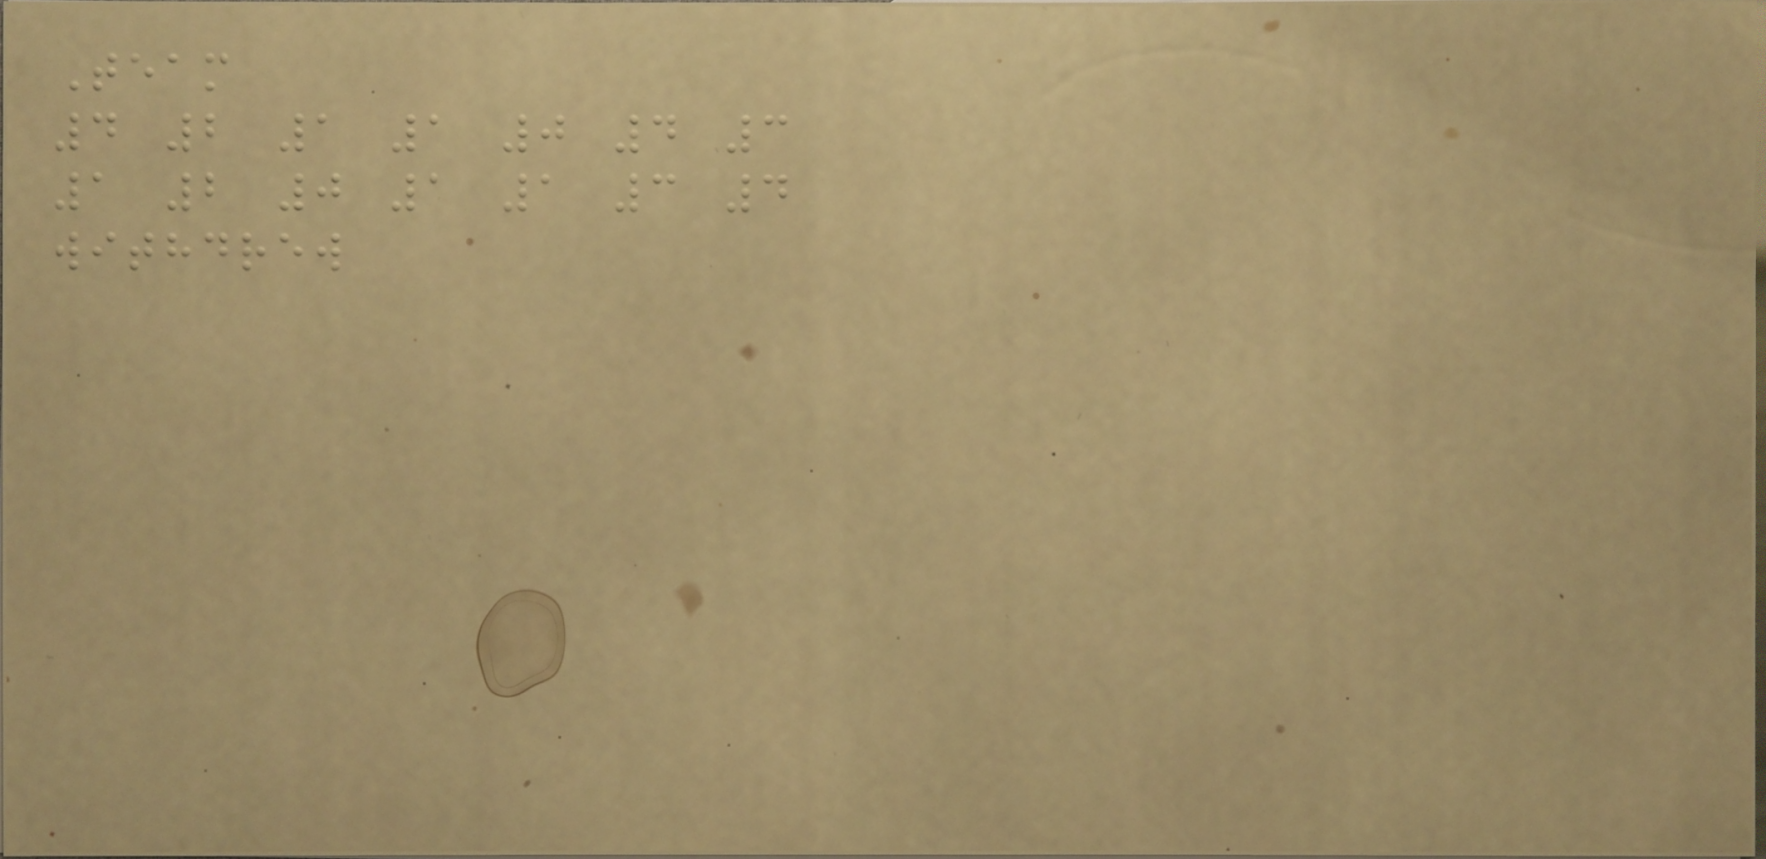Team
4 2 1 1 0 4 3
1 2 0 1 1 3 4
withdrew
